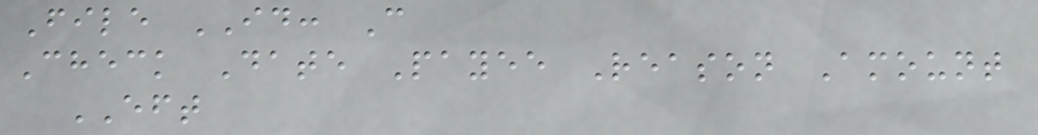File ID: C
Check Date Payee Reason Amount
EFT
